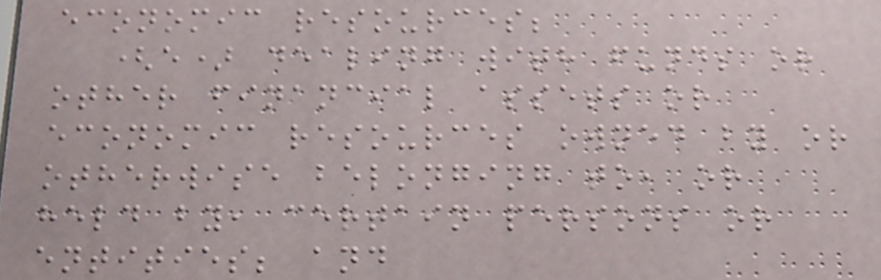economic resources;
(e) dealing with funds or
other financial assets or
economic resources owned by or
otherwise belonging to, or
held by, certain persons or
entities; and
